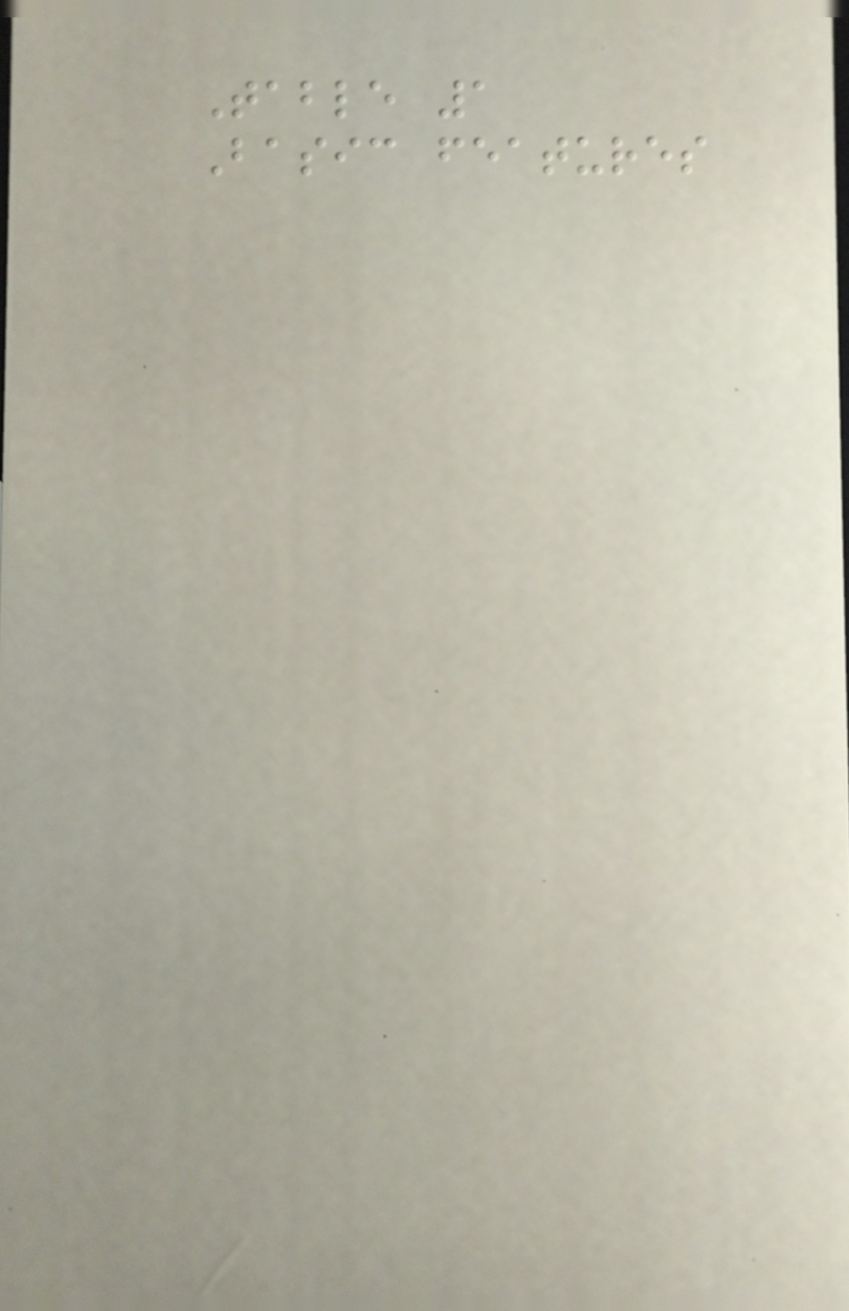Table 1
Basic features
